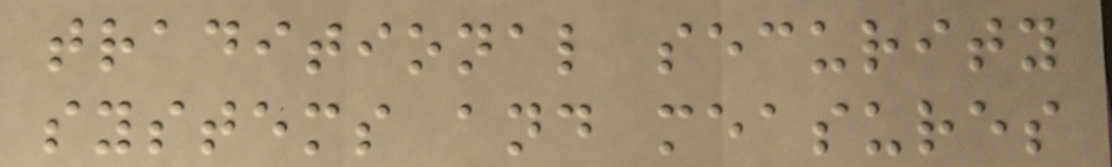traditional security
systems and measures
